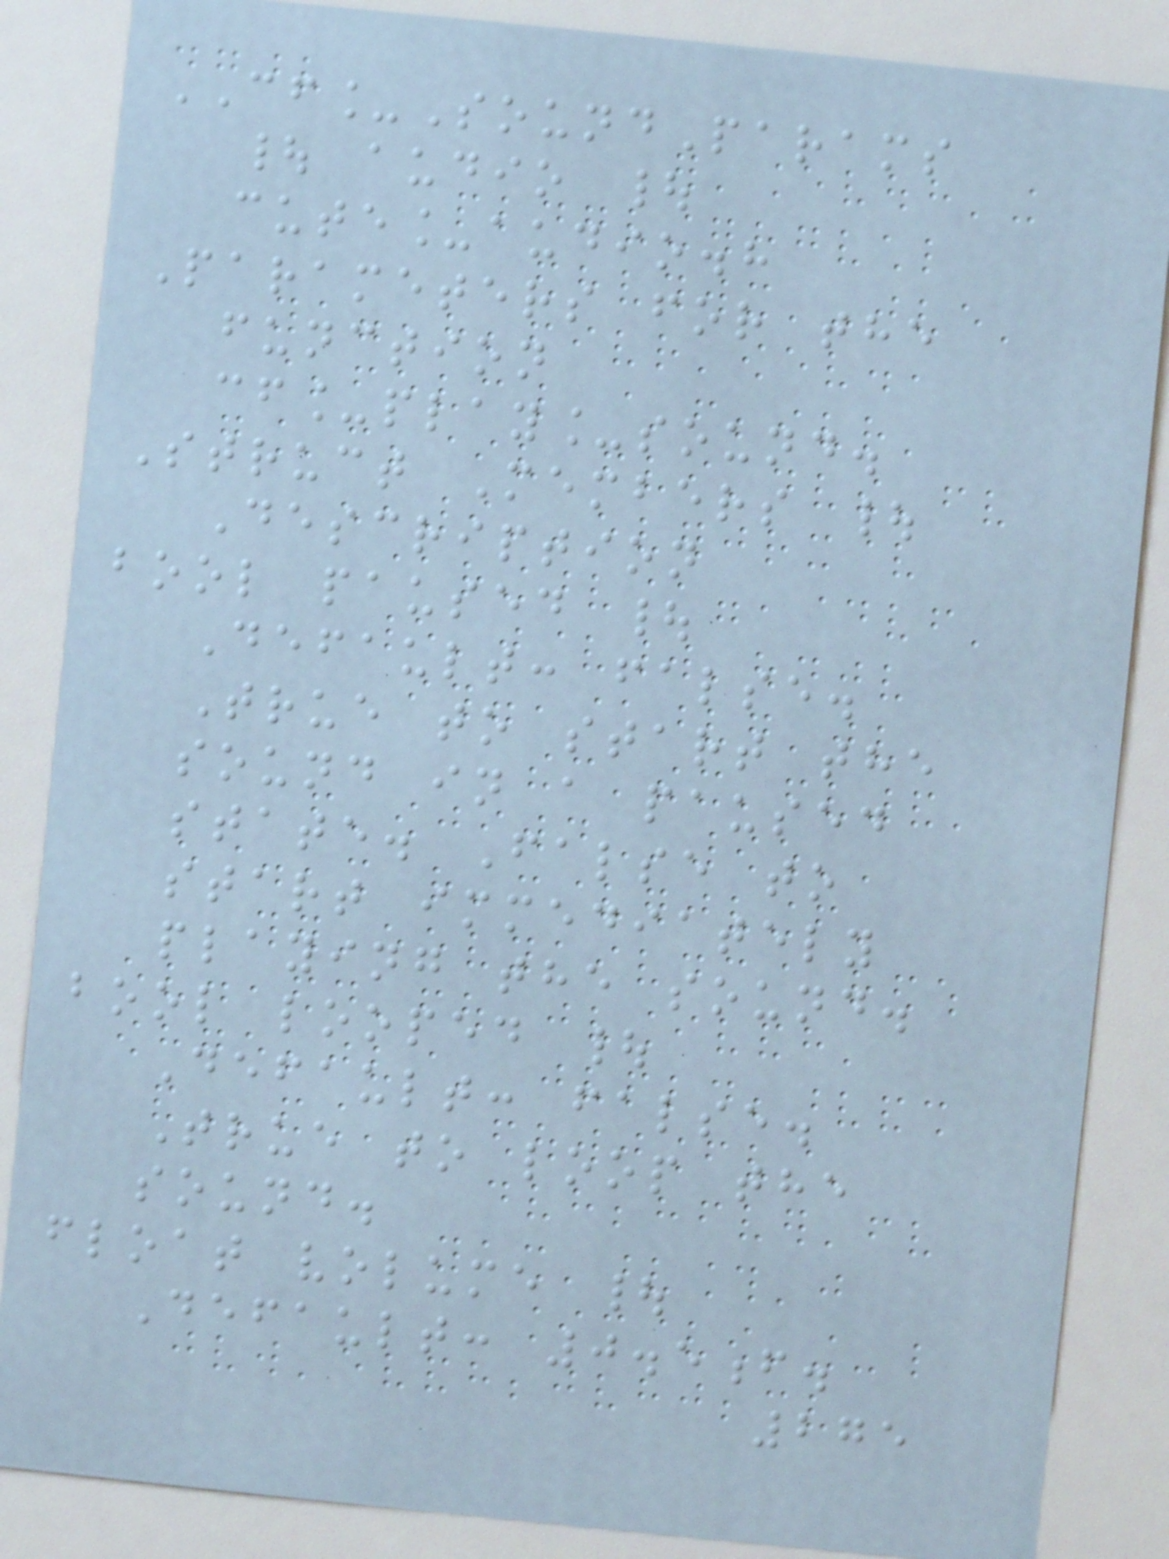CF_SoundParams
| audio |
cute_audio.h
Parameters for the
function
cf_play_sound.
Struct Members |
Description
bool paused |
Default: false.
True to start the
sound in a paused
state. False to
start immediately
playing the sound.
bool looped |
Default: false.
True to loop the
sound.
float volume |
Default: 0.5f.
275
